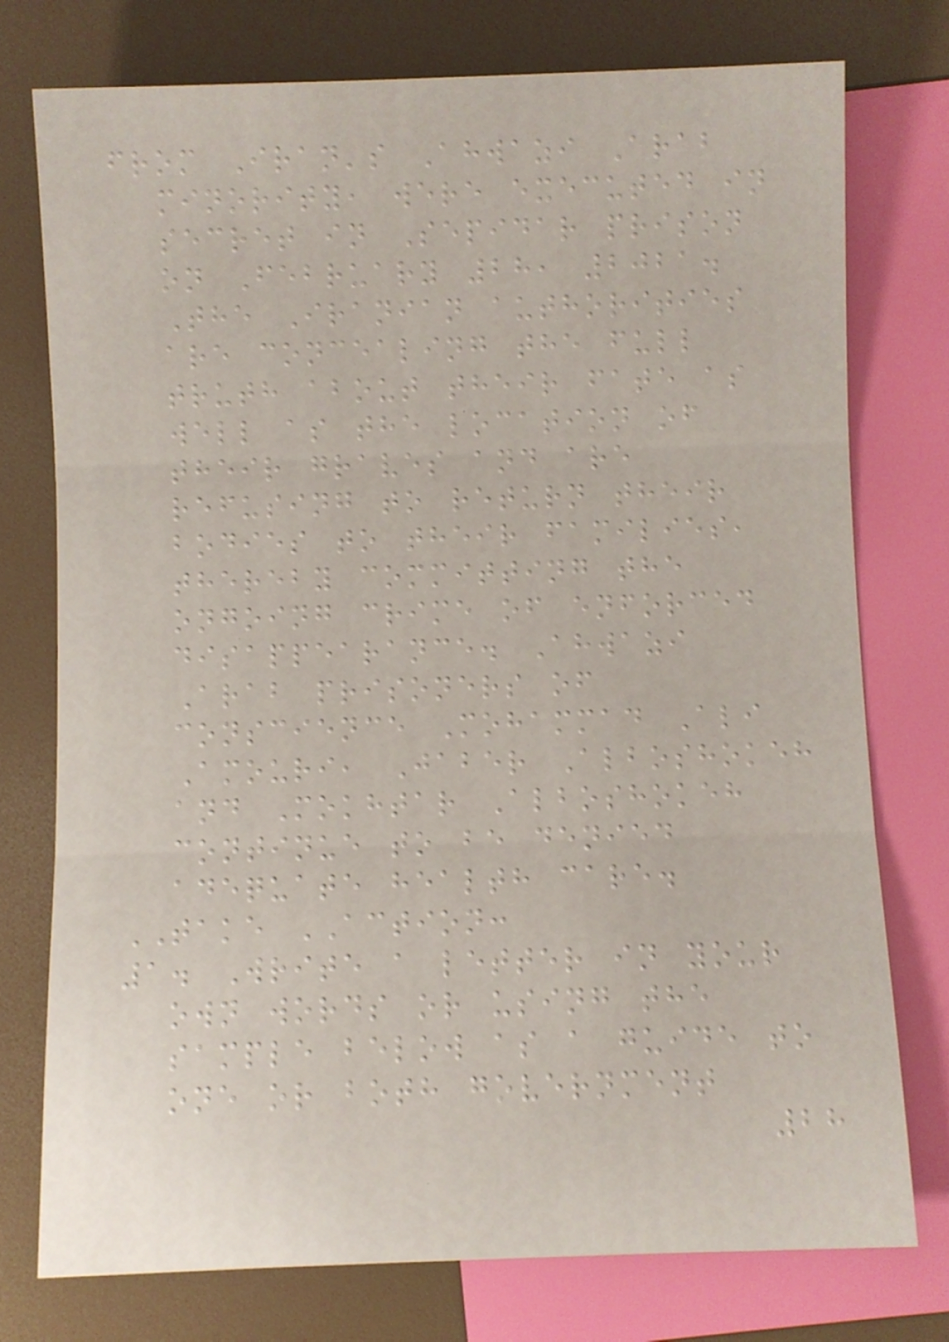from Iran's Ahwazi Arab
minority, were executed in
secret in Sepidar prison
on February 28, 2021.
The Iranian authorities
are concealing the full
truth about their fate as
well as the location of
their graves and are
refusing to return their
bodies to their families,
thereby committing the
ongoing crime of enforced
disappearance. Ahwazi
Arab prisoners of
conscience Mohammad Ali
Amouri, Jaber Alboshokeh
and Mokhtar Alboshokeh
continue to be denied
adequate health care.
TAKE ACTION:
1. Write a letter in your
own words or using the
sample below as a guide to
one or both government
28
